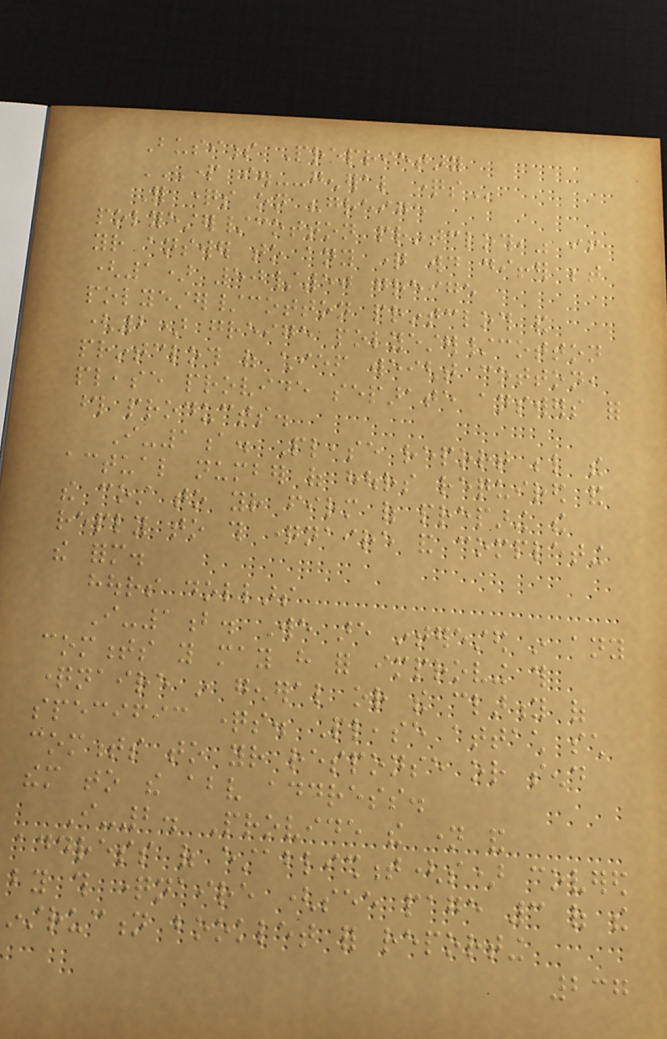Business Proprietary
PART I.--GENERAL QUESTIONS
For questions on "greige
polyester/cotton printcloth," if
your answer to any question would differ between
(1) 50/50 greige
polyester/cotton printcloth and
(2) greige polyester/cotton
printcloth of chief weight cotton,
please provide separate answers for
those products.
I-1a. Please report below the
actual number of hours required and
the cost to your firm of preparing the
reply to this questionnaire and completing
the form.
hours dollars
I-1b. We are interested in any
comments you may have for improving this
questionnaire in general or the clarity of
specific questions. Please attach such
comments to your response or send
them to the above address.
I-2. Provide the name and
address of establishment(s) covered
by this questionnaire (see page 3 of the
instruction booklet for reporting
237
